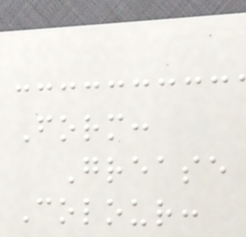Form:
Grease
Colour:
